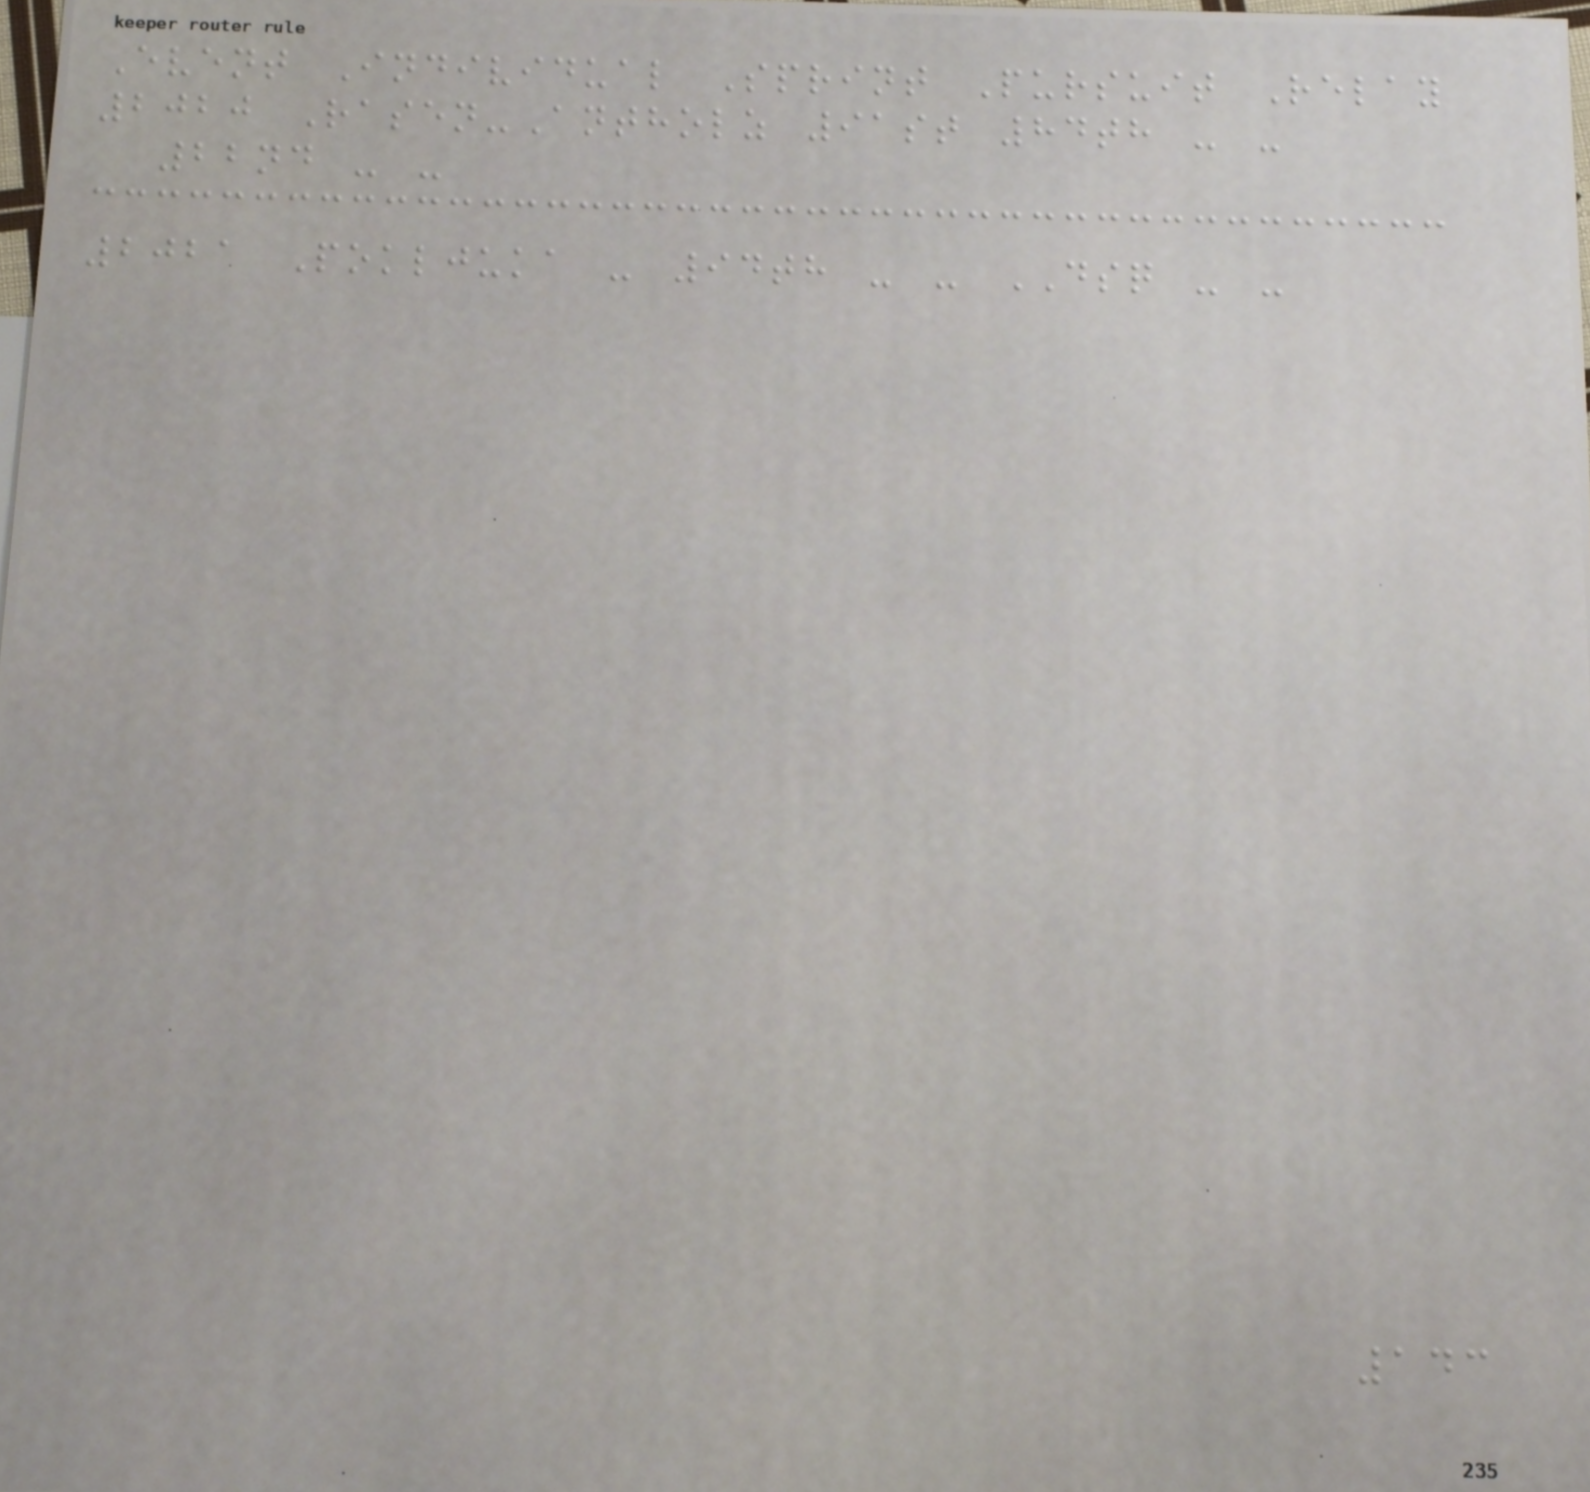Event Individual Sprint Pursuit Relay
2020 Rasen-Antholz 91st 84th - -
22nd - -
2021 Pokljuka - 94th - - DSQ - -
143
